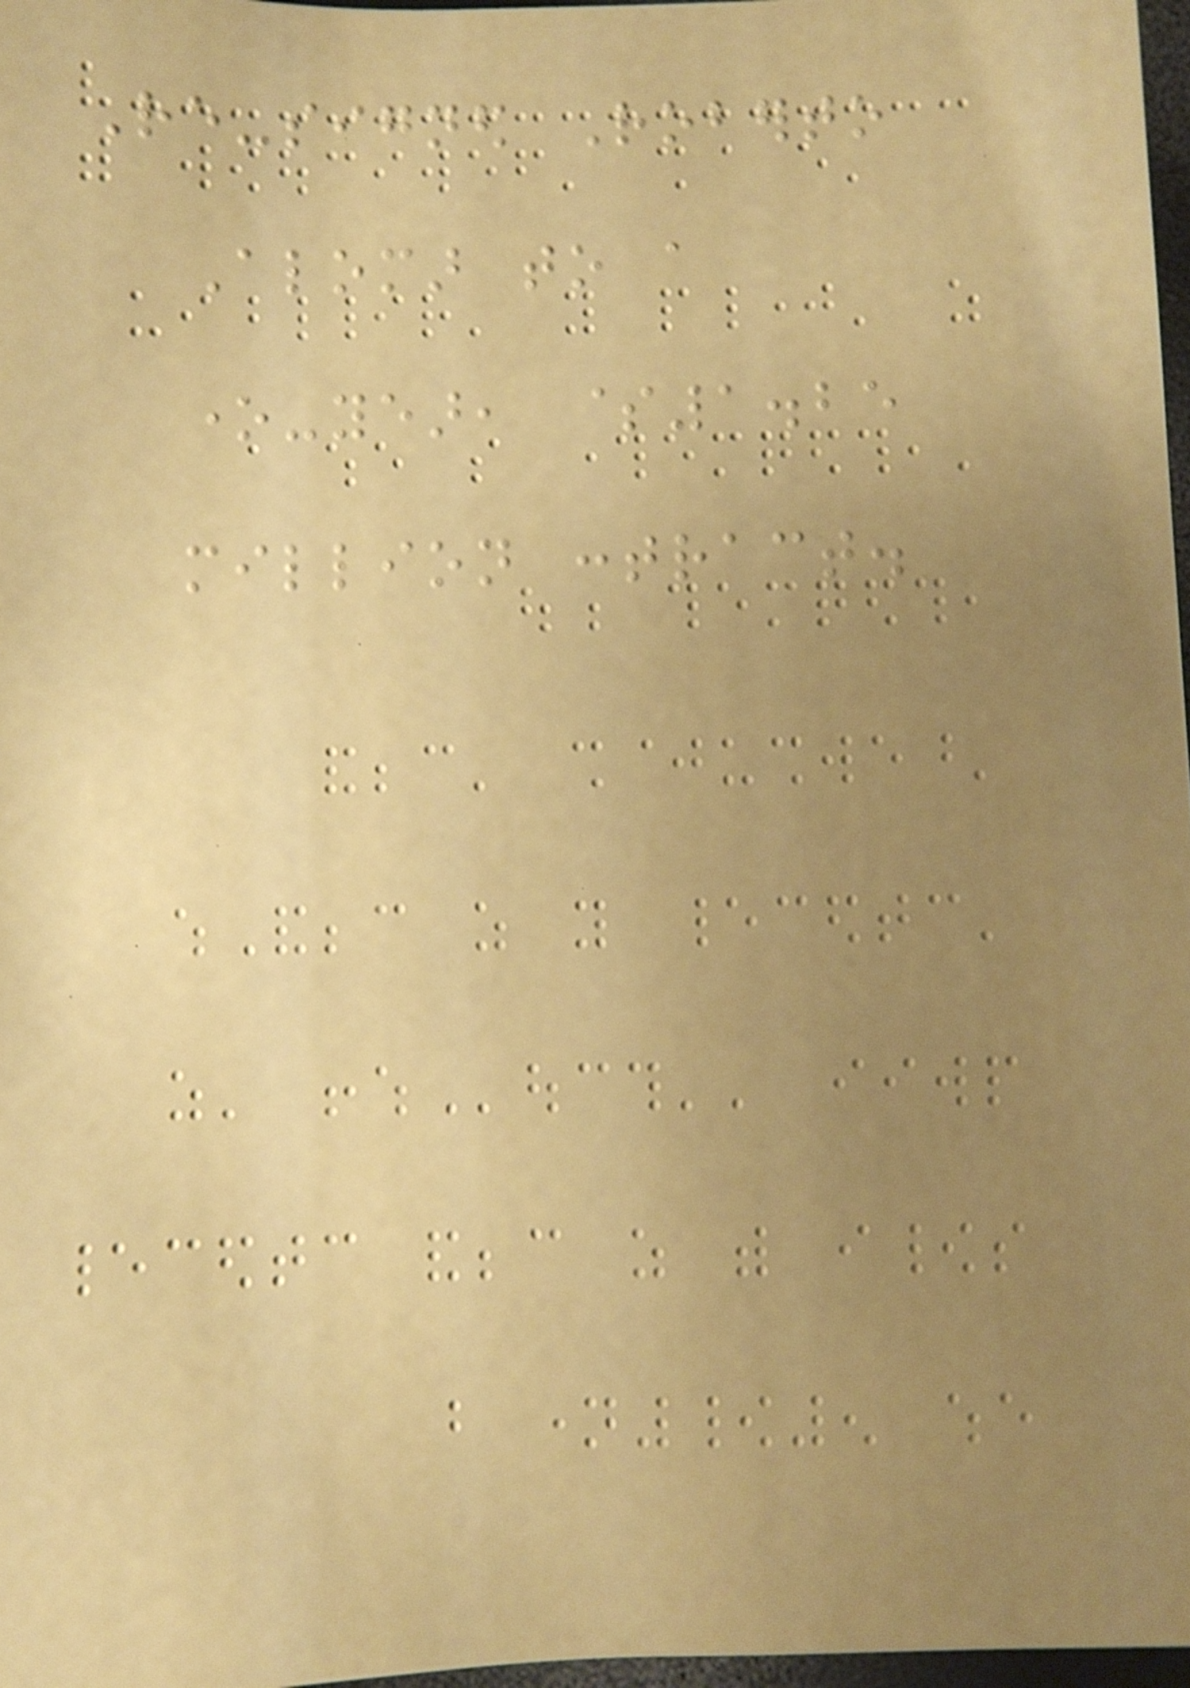Re-signed Roberto
Alomar to a
one-year, $1.25
million contract.
